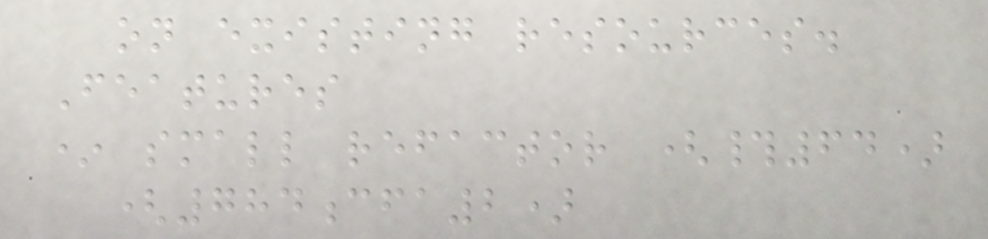on existing resources.
Features
* small refactor (#64)
(784cfa2)
